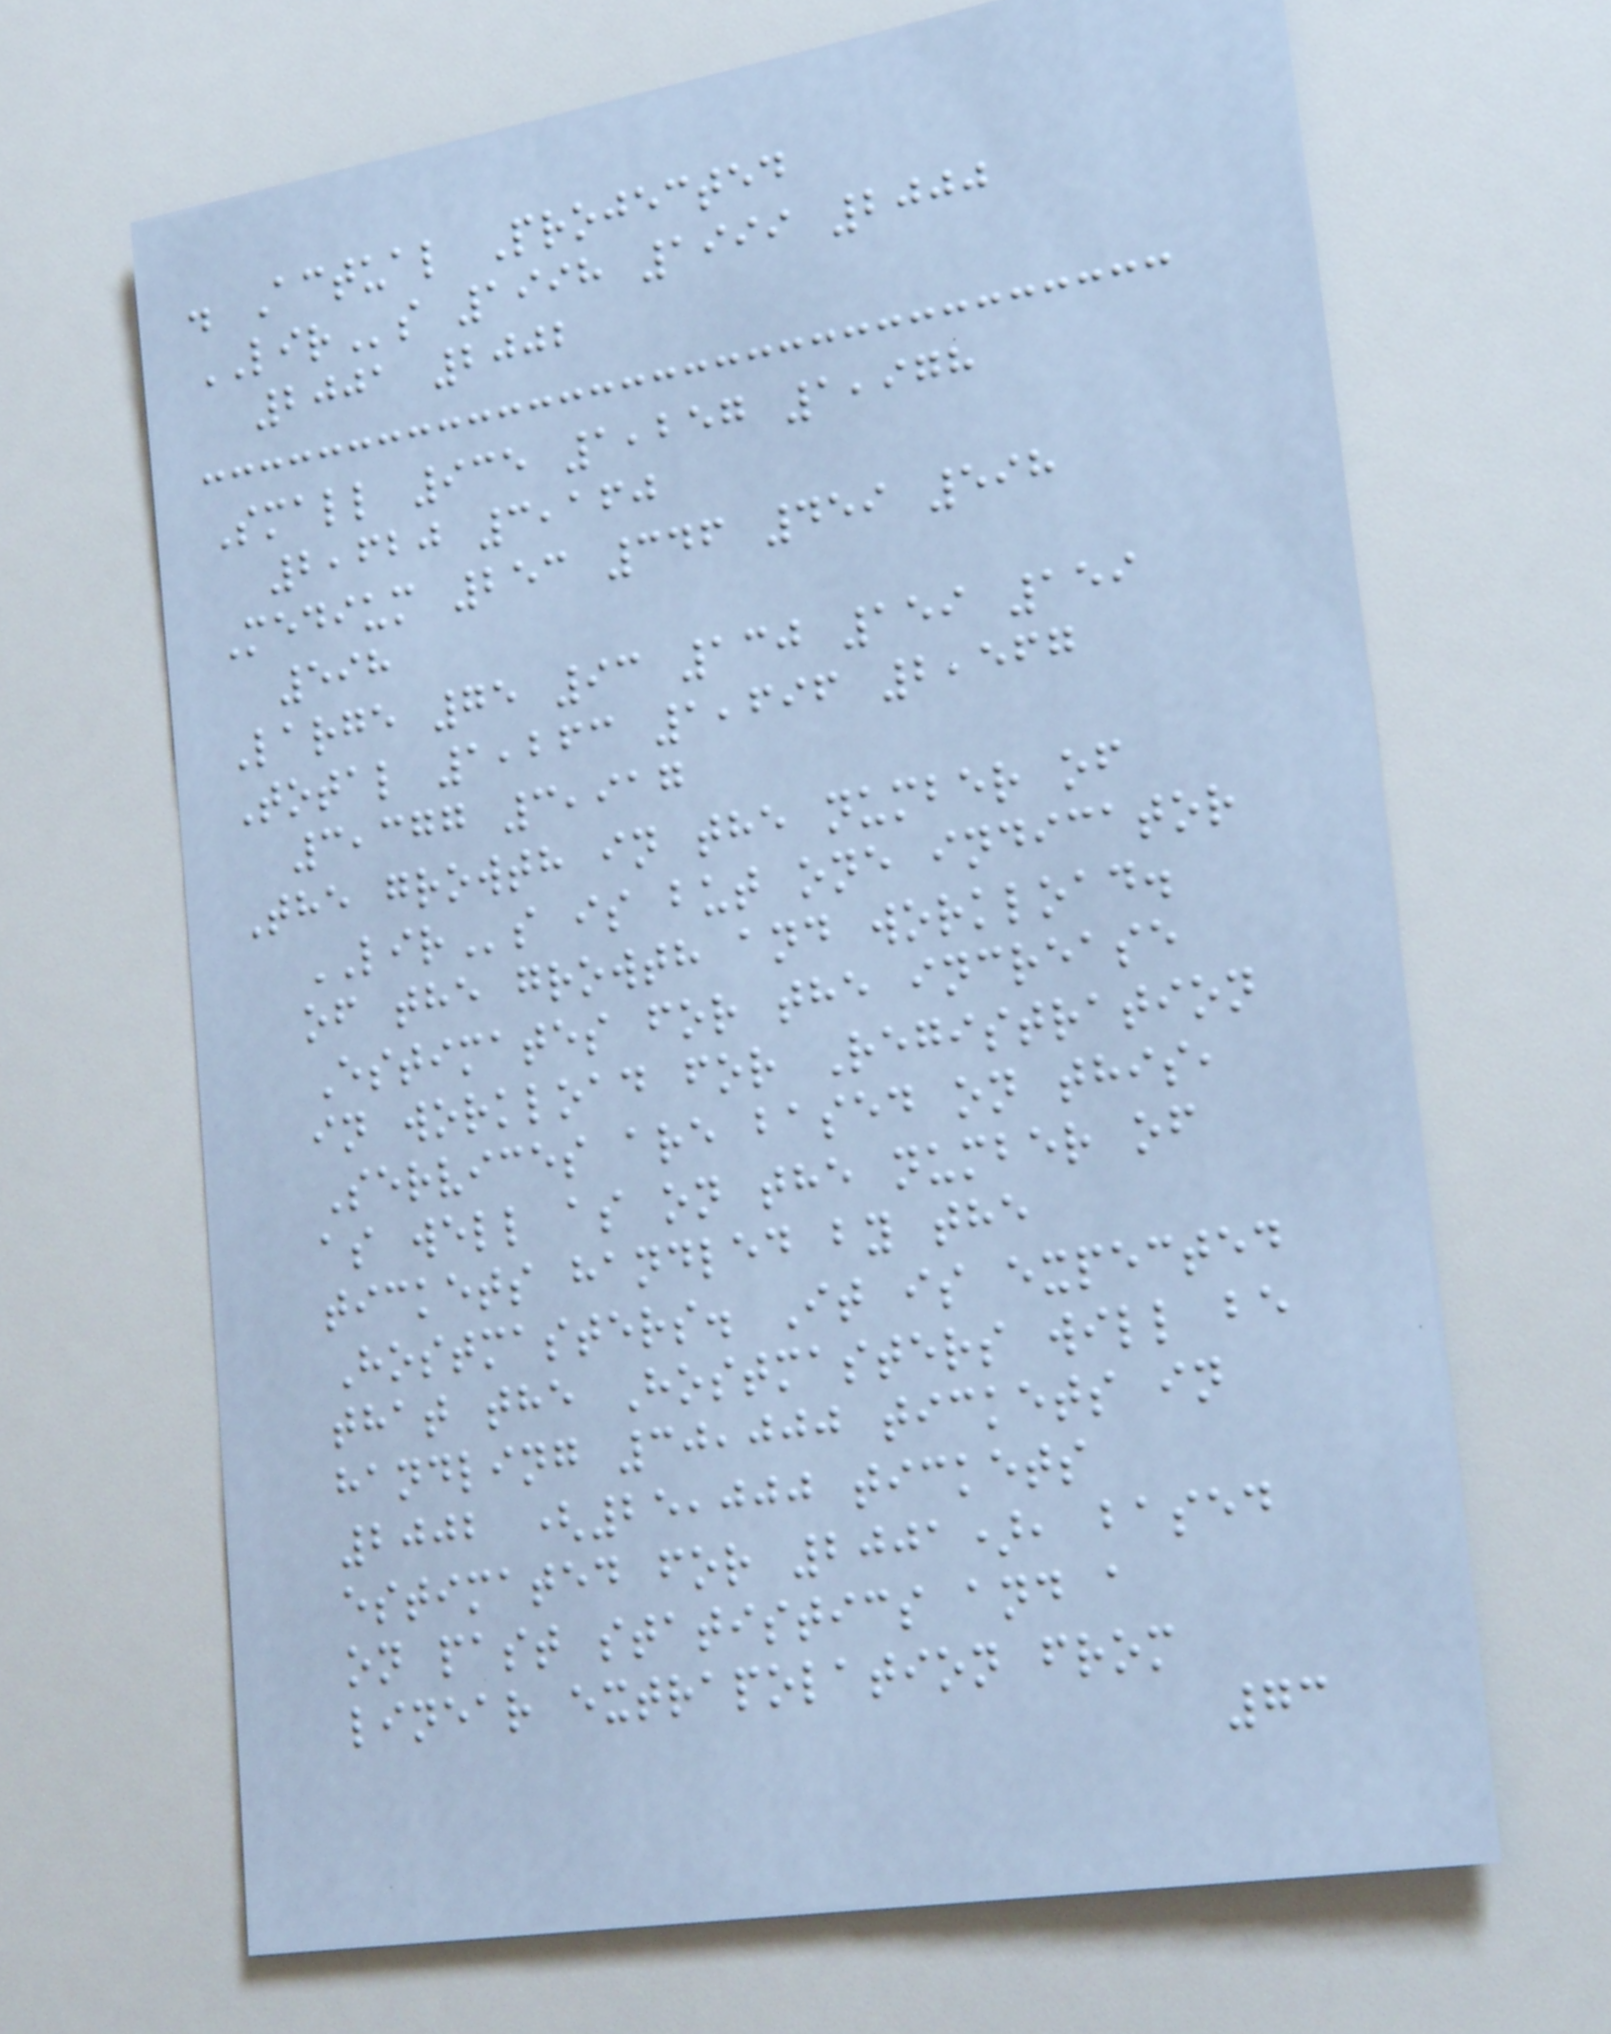. Actual Projected
LIRs 1998 1999 2000
2001 2002
Small 935 1,257 1,978
2,620 3,160
Medium 253 346 459 598
598
Large 75 93 130 159 159
Total 1,263 1,696 2,567
3,377 3,917
The growth in the number of
LIRs is but one indicator
of the growth and workload.
Estimates for the increase
in workload for Registration
Services are based on this,
as well as on the number of
tickets handled by the
Hostmasters. It is expected
that the Hostmasters will be
handling 30,000 tickets in
2002 (25,000 tickets
estimated for 2001), based
on past statistics and a
linear extrapolation from
73
